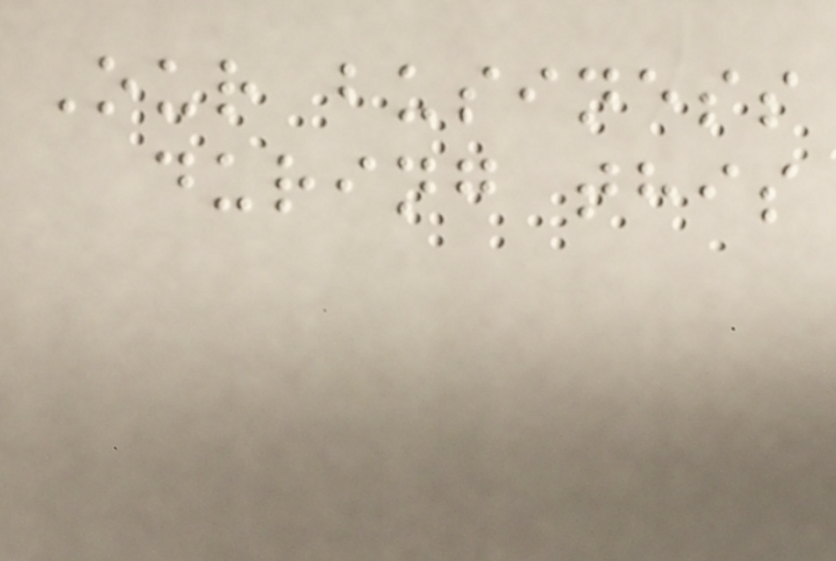Our business
during this
